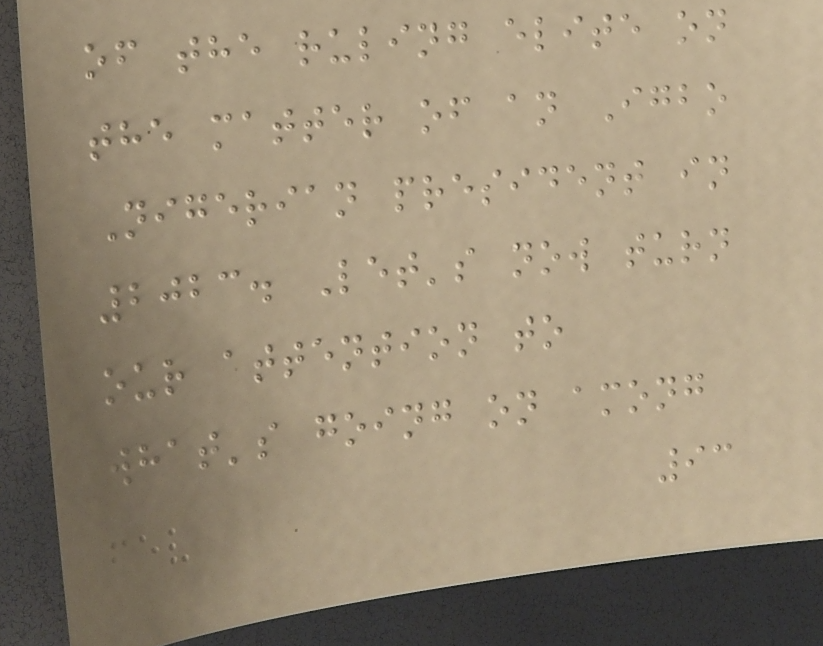of the ruling elite on
the matter of an Igbo
Nigerian president in
2023. Let's now turn
our attention to
what's going on among
93
